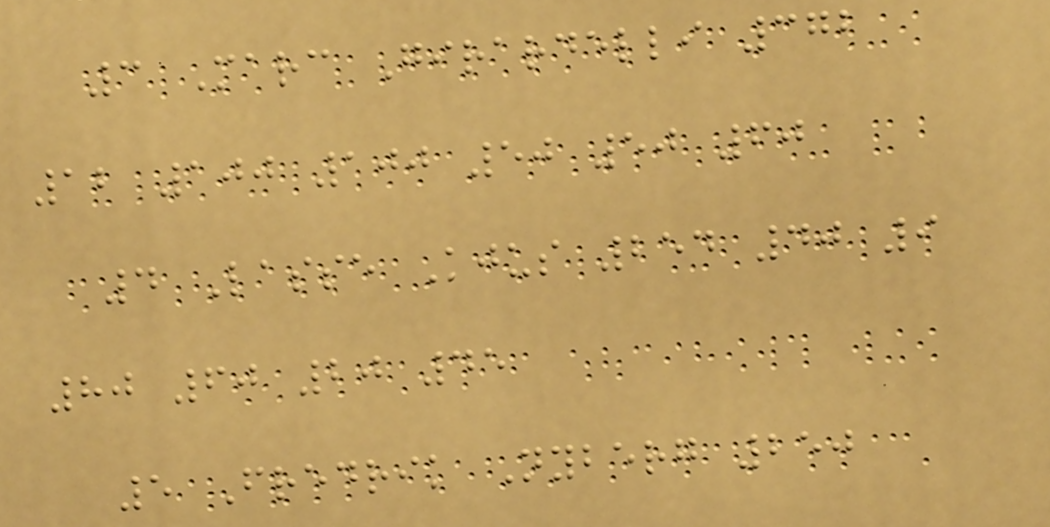3 Marc Girardelli 372
12 100 100 50 50 60
4 Lasse Kjus 254 40 9
80 60 20 45
5 Fredrik Nyberg 250
